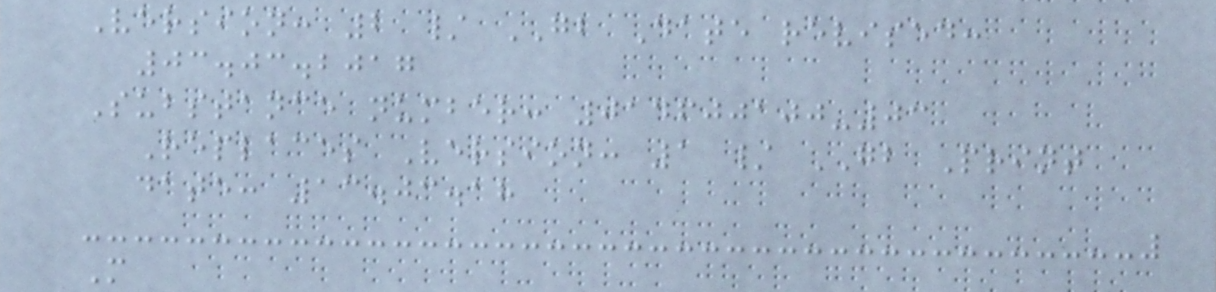Version: 2 / GB Date revised:
03.03.2017
Substance number: 014600100-03
Replaces Version: 1 / GB Print
date: 13.03.18
M
